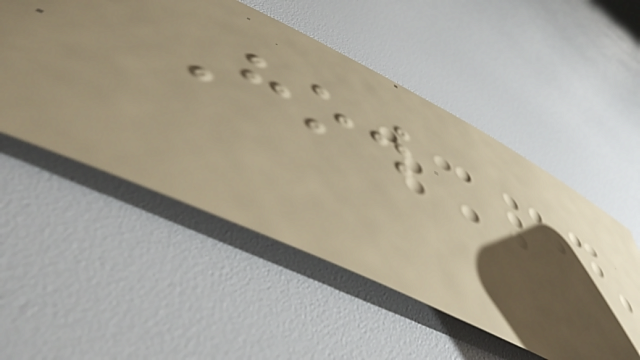How
